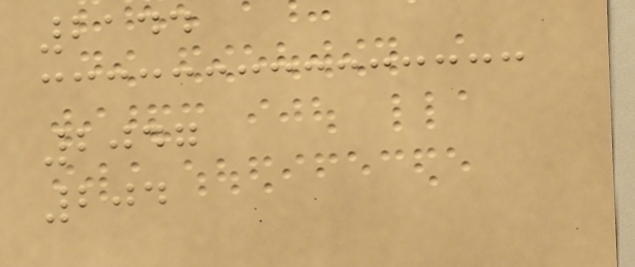2144
2047
204
